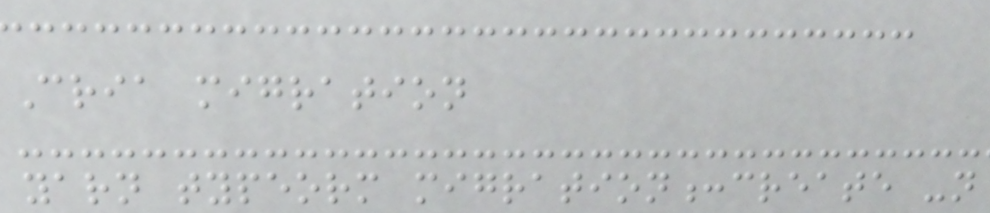Cria migration
yarn typeorm migration:create -n
